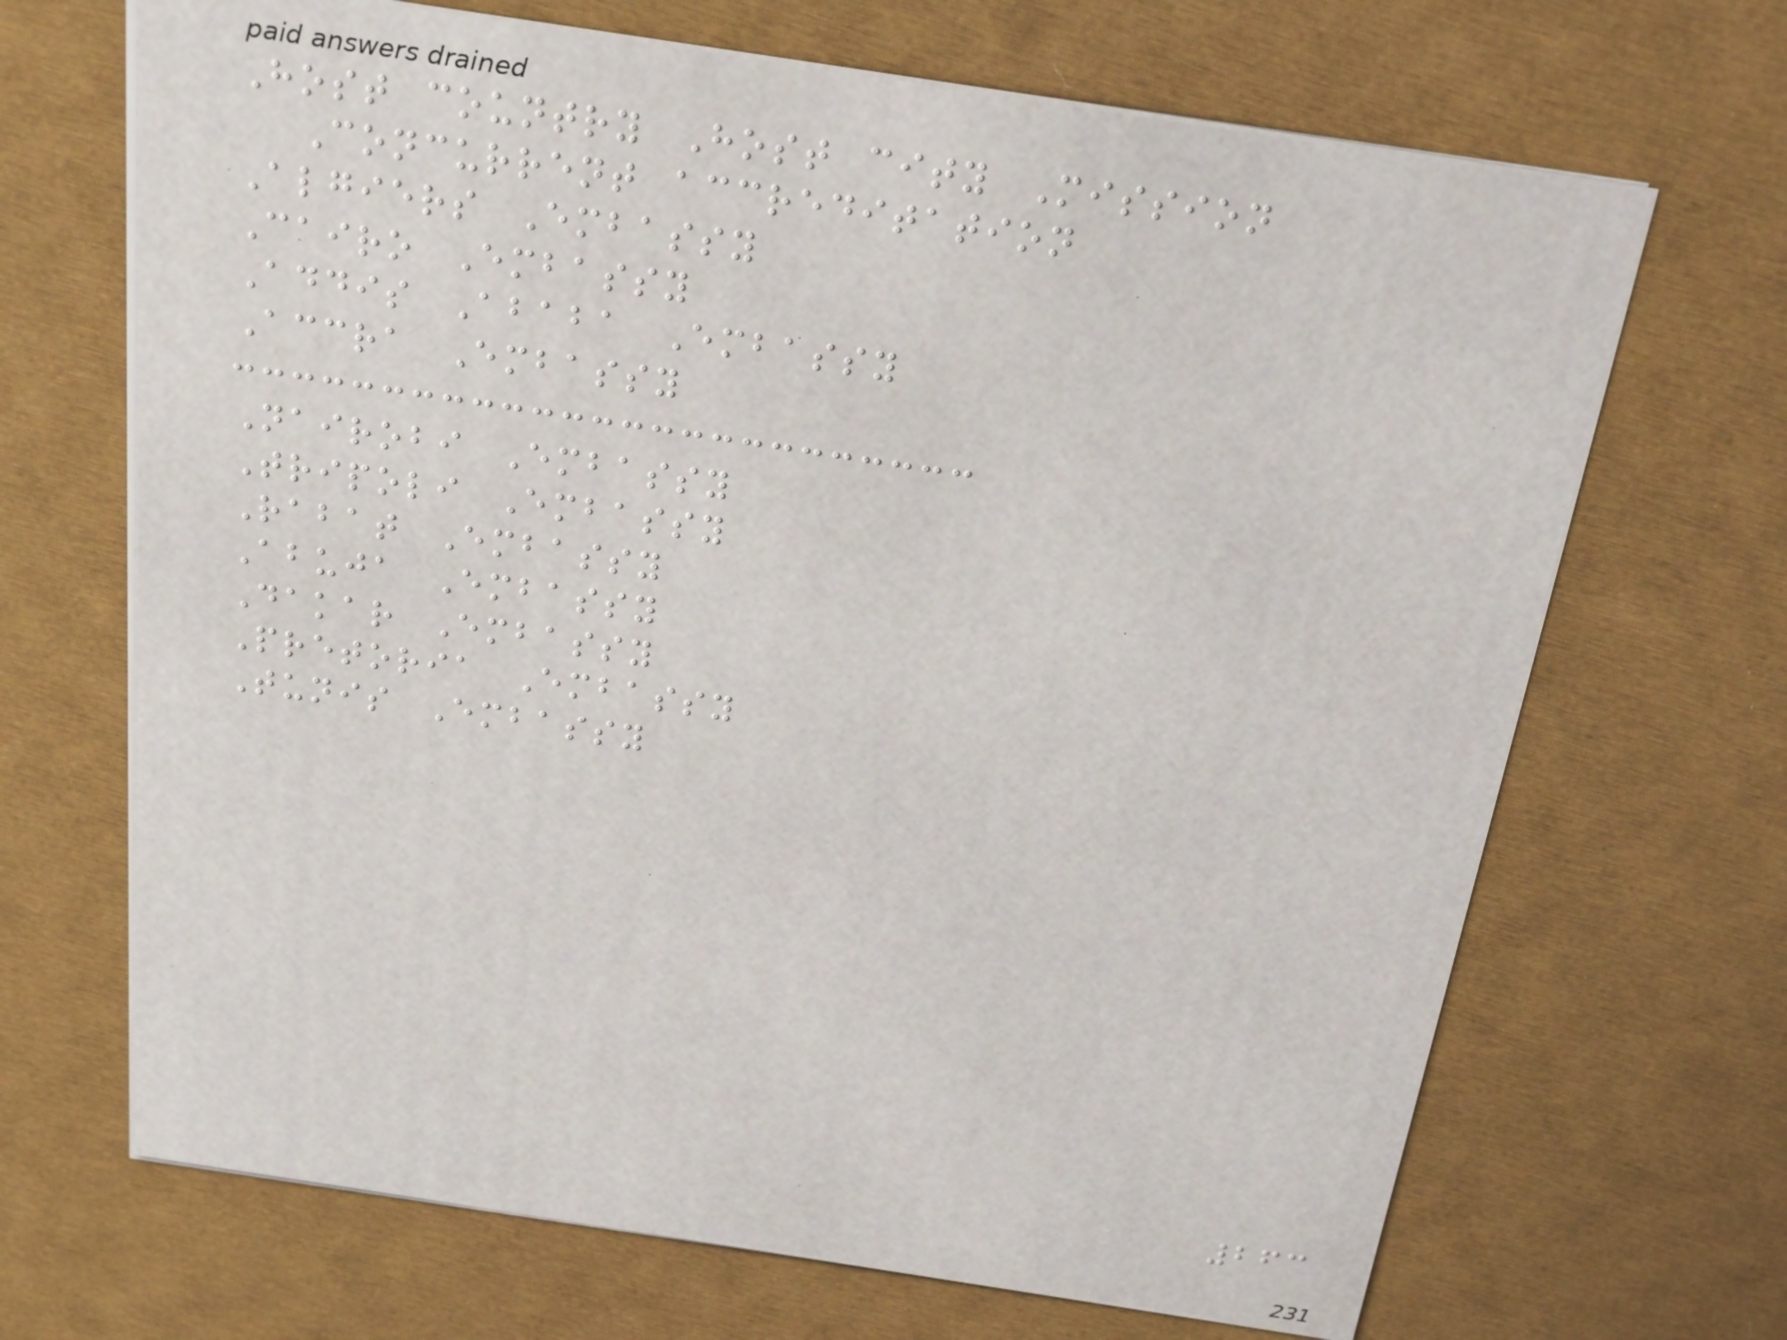Host country Host city Mission
Concurrent accreditation
Algiers Embassy
Cairo Embassy
Addis Ababa Embassy
Accra Embassy
Nairobi Embassy
Tripoli Embassy
Rabat Embassy
Abuja Embassy
Dakar Embassy
Pretoria Embassy
Tunis Embassy
263
